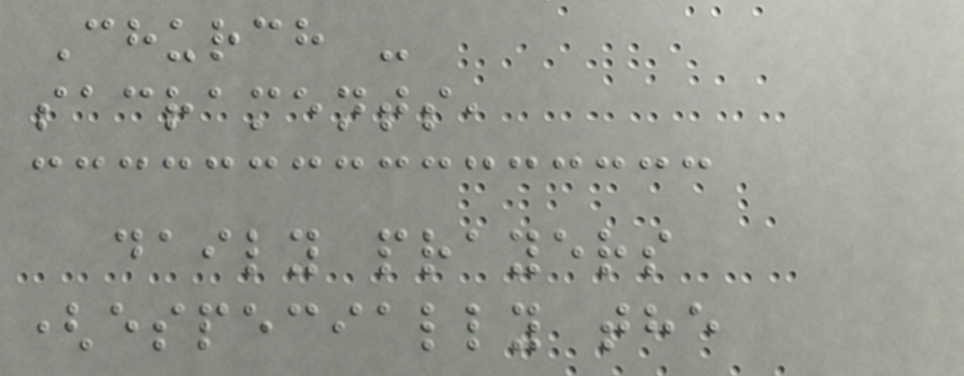Church -
sacraments,
daily prayers
(especially the
